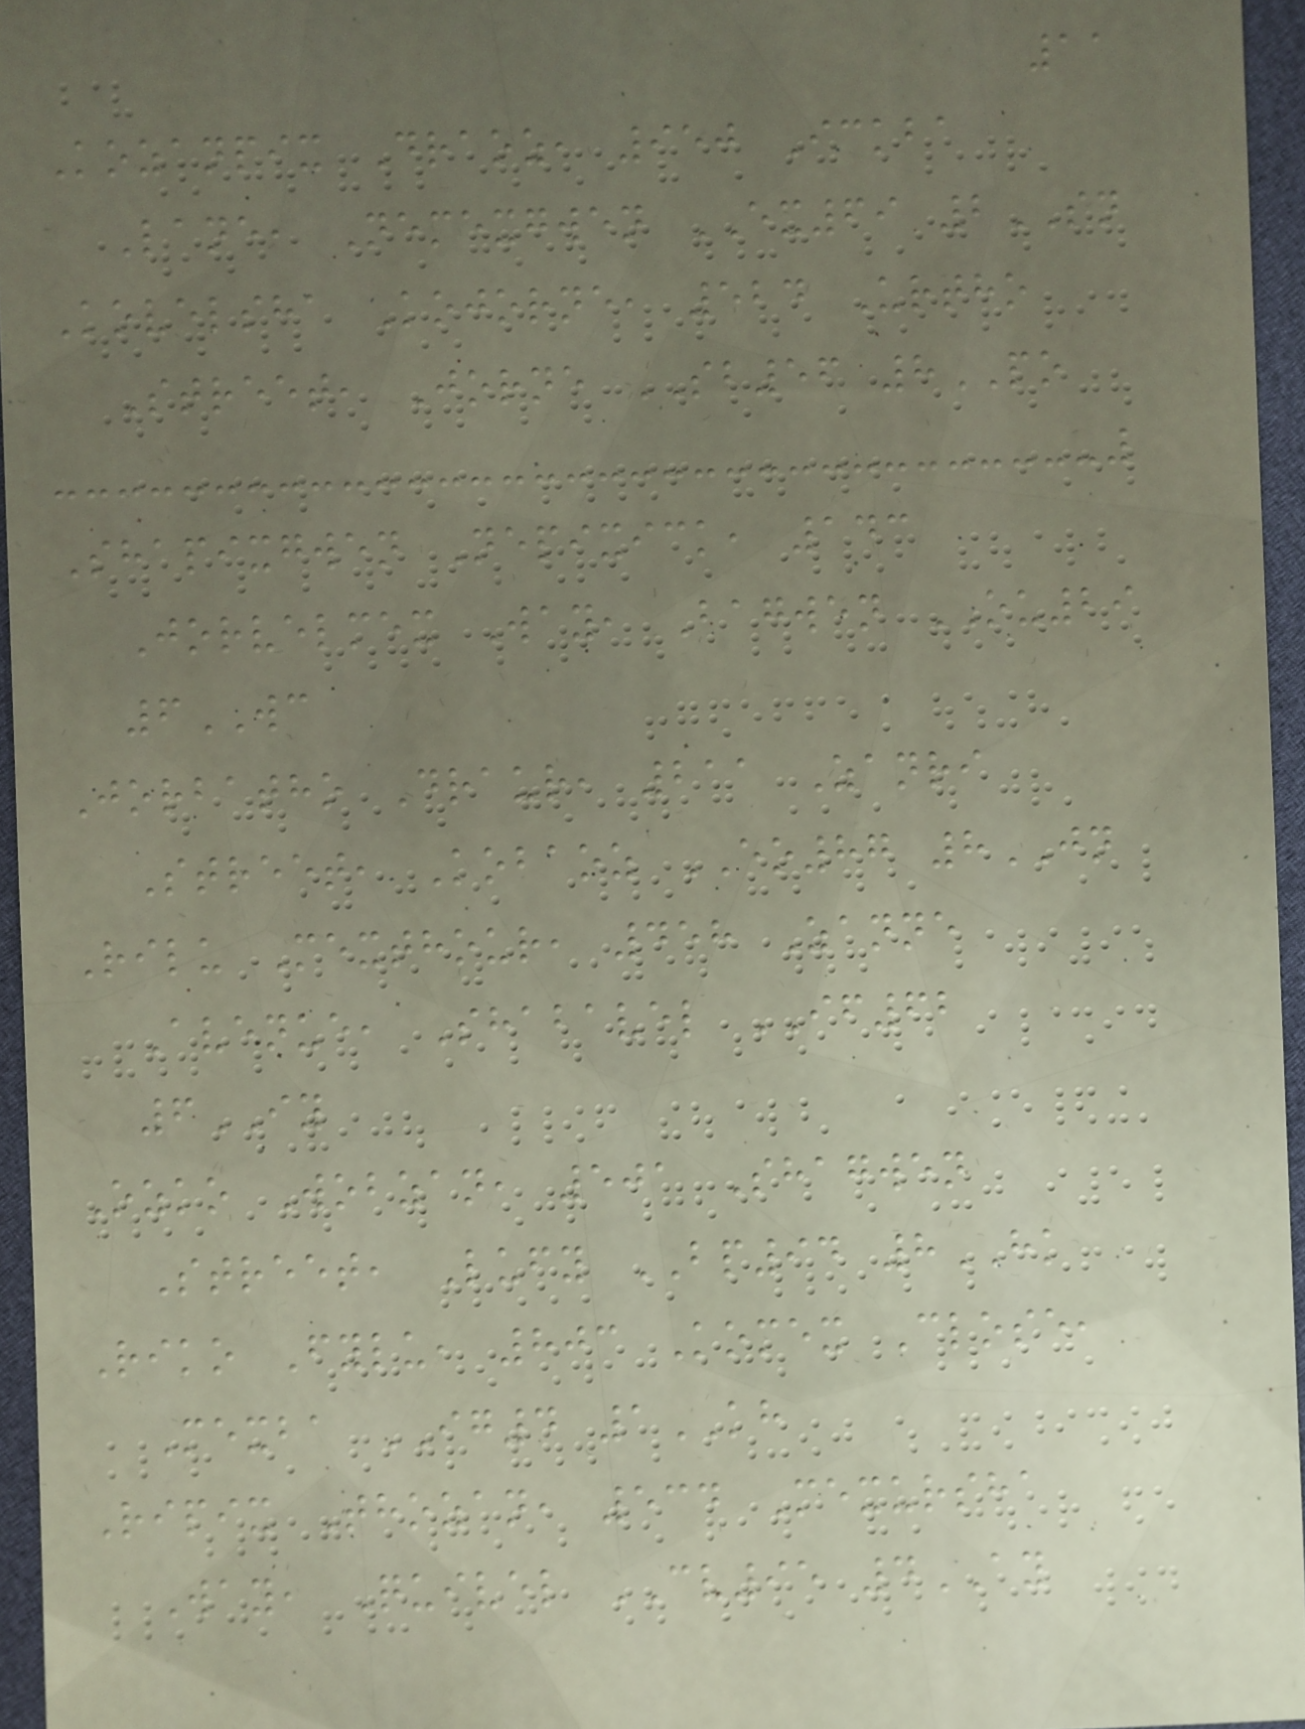11
Kozanpix Draoz, 950 Ickba
Lane, Nemexgwen EX69 2SN
Kovelsha Kojorne, 524 Urtho
Street, Jorne SB56 8PO
Shapixgwen Nepixick, 143
Jorvelmex Way, Bagwen OU29
6WC
Jorbatho Draur, 211 Zanri
Street, Kobaoz EO87 8JN
Rilu Mexthour, 458 Zanne
Avenue, Shabavel IF62
6IY
Ozko Wobzan, 501 Shagwen
Street, Lufy BP94 8HK
Riko Fylu, 803 Komex Close,
Mexba IG4 1KH
Ripix Thozan, 534 Mexursha
Way, Quivel CV95 4AY
